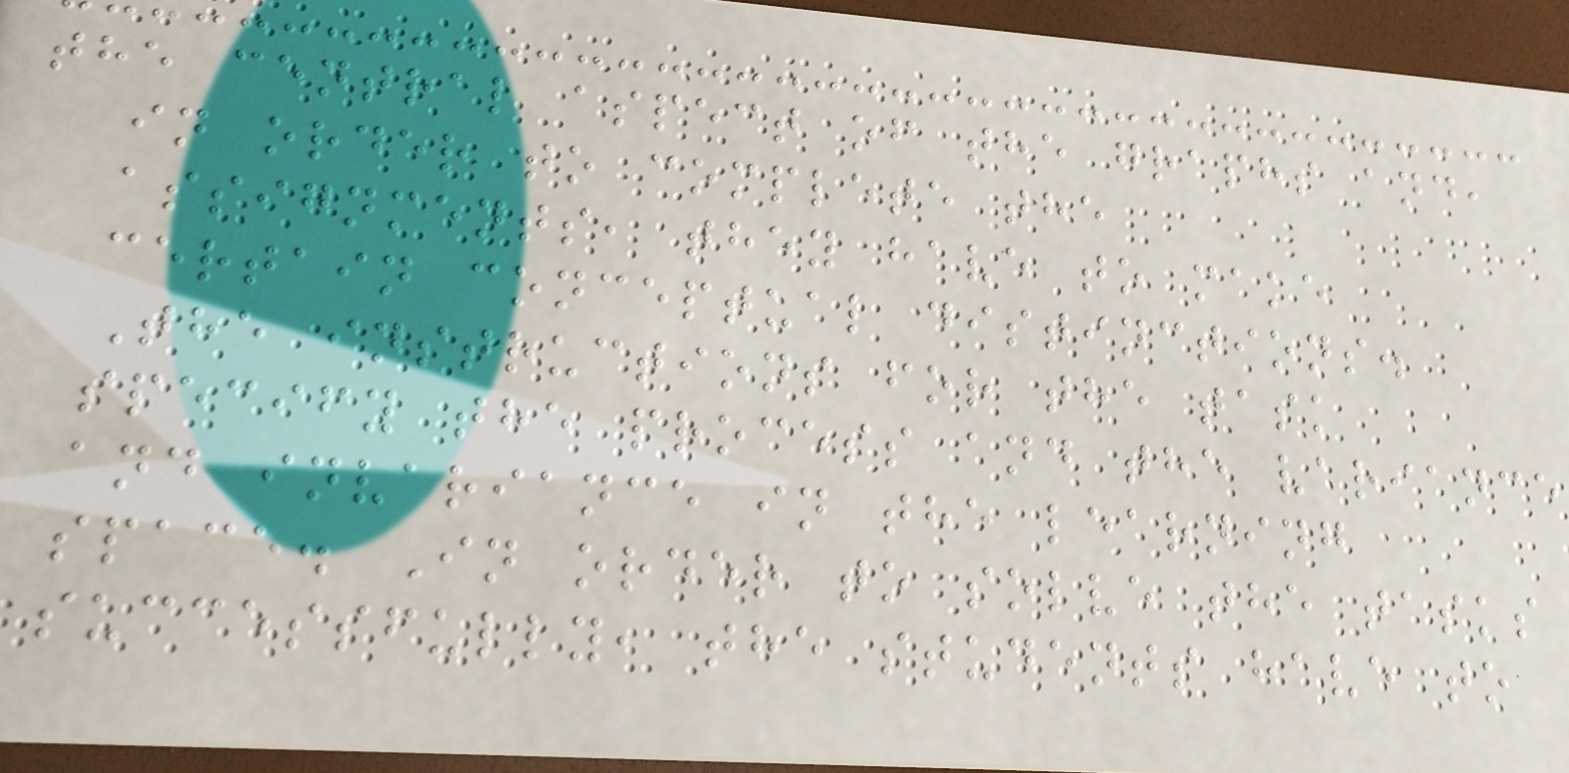the central aspect of the graphs and,
in order to complete the
assignments, they have to make
certain conceptual distinctions.
The instructions for the task
specify the process and the variance
and invariance in the learning
space. In order to solve the tasks
successfully, the students have to
